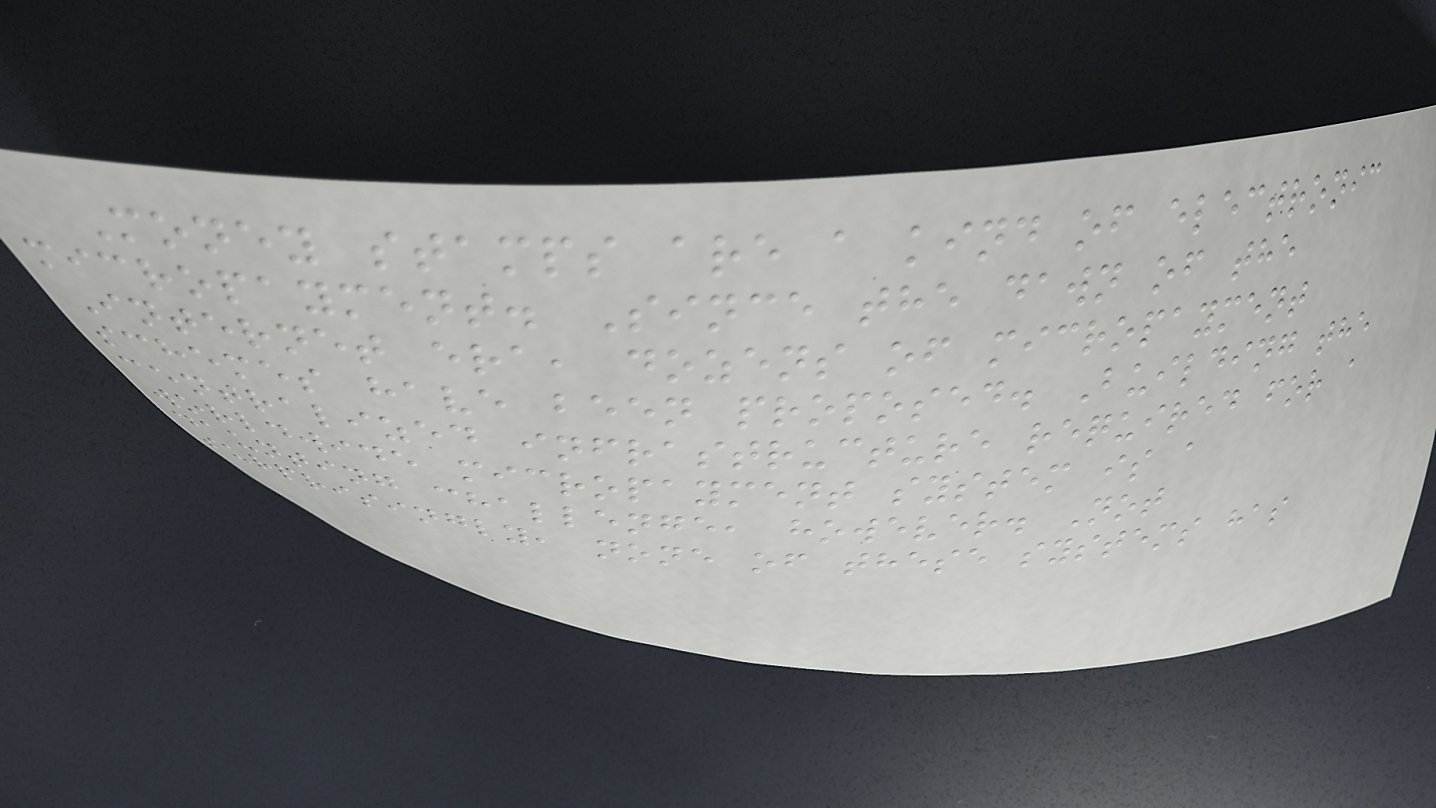Money stamps are a kind of electronic
micropayment. Since the dawn of the
Internet era, dozens of micropayment
schemes have been proposed. Building the
centralized infrastructure required for a
worldwide micropayment system is a
daunting challenge, however. Not
surprisingly, none of these systems has
